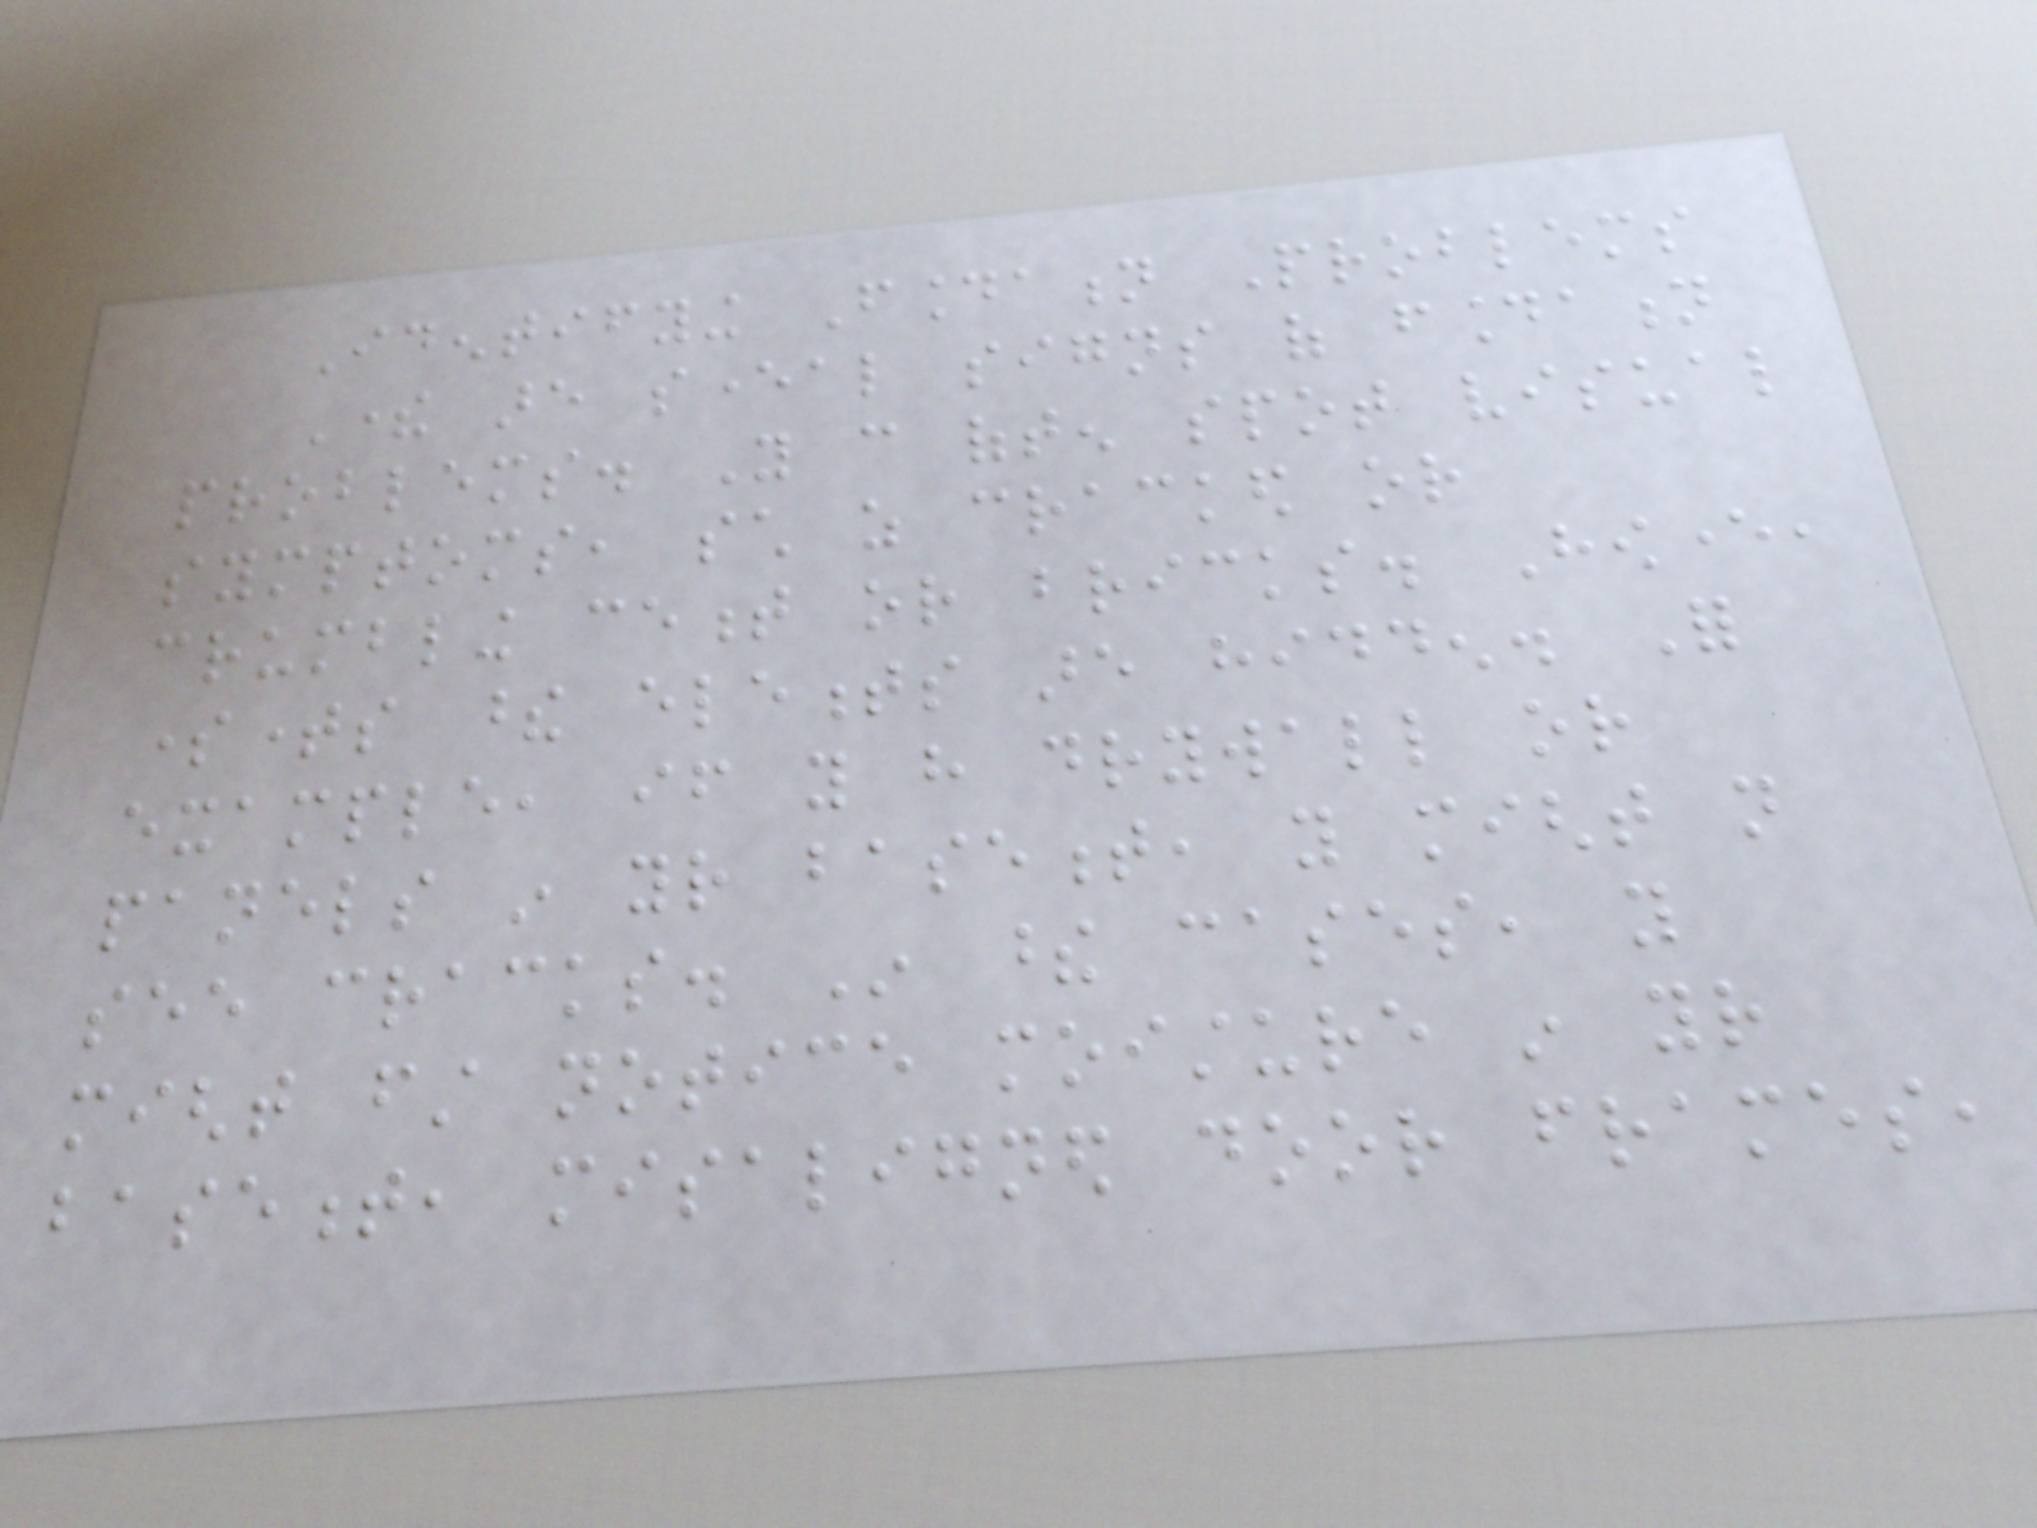Identifying Foundation Problems
There are several signs of foundation
problems. You can often spot visual
symptoms, such as cracked or
crumbling cement or bricks. However,
sometimes these elements are hidden. For
example, if you have drywall or
panels in your basement, you might not
see cracks. In these cases, you
might first notice moisture in your
basement, misaligned door frames,
